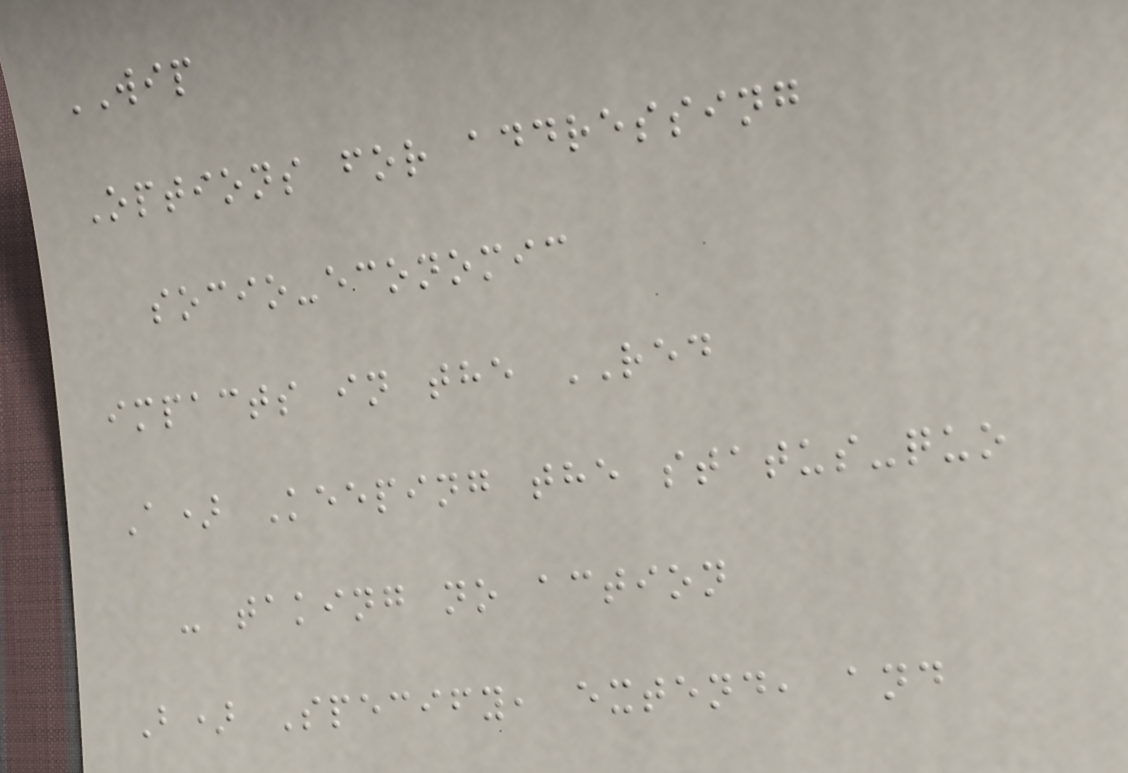WIP
Options for addressing
socio-economic
impacts in the RED
A) Keeping the status-quo
- taking no action
B) Specify, extend, and
